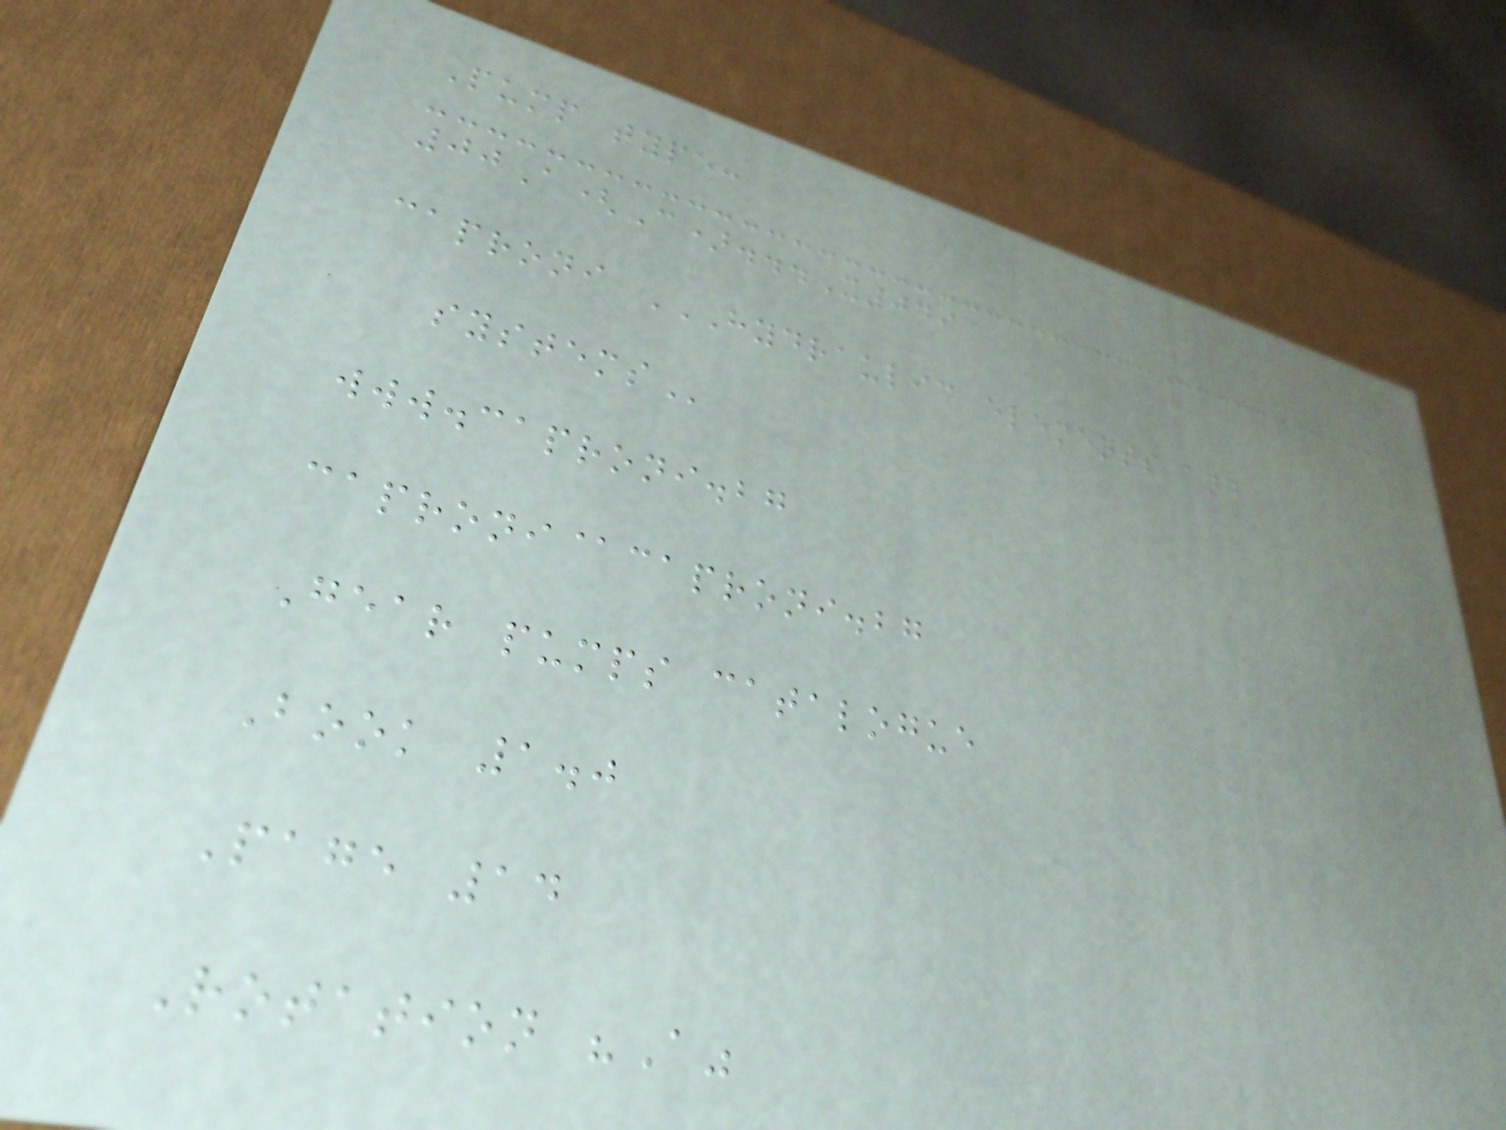Pump type:
00A(C)...X049
caproni HYDRAULIC ELEMENTS AND
SYSTEMS
www.caproni.bg
caproni@caproni.bg
Gear pumps catalogue
Book 1.0
Page 14
Rotation "A"
